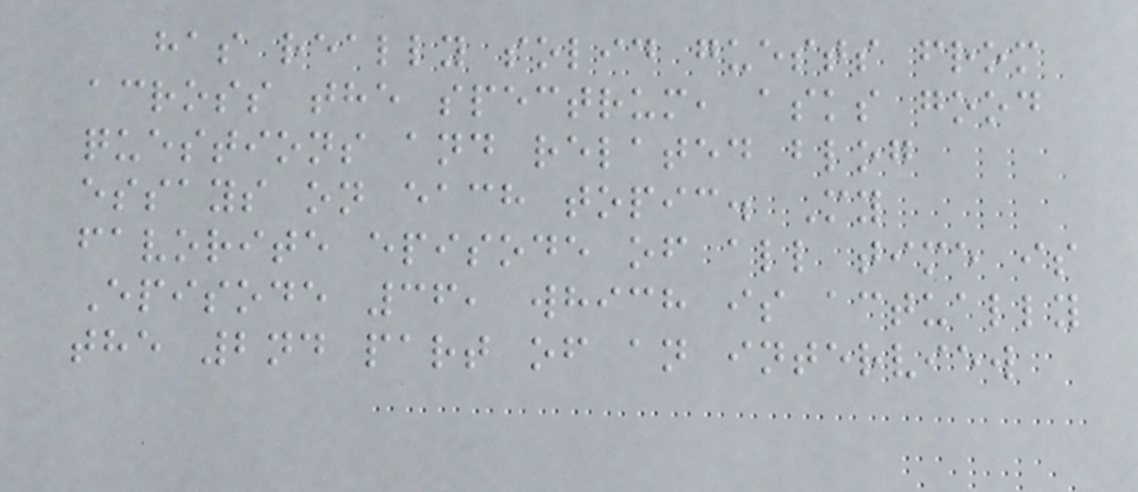has really solid guests from
across the spectrum, asks good
questions and related blog
essays on each topic. My
favorite episode of all time is
Episode 36, which is actually
the 2nd part of an interview
